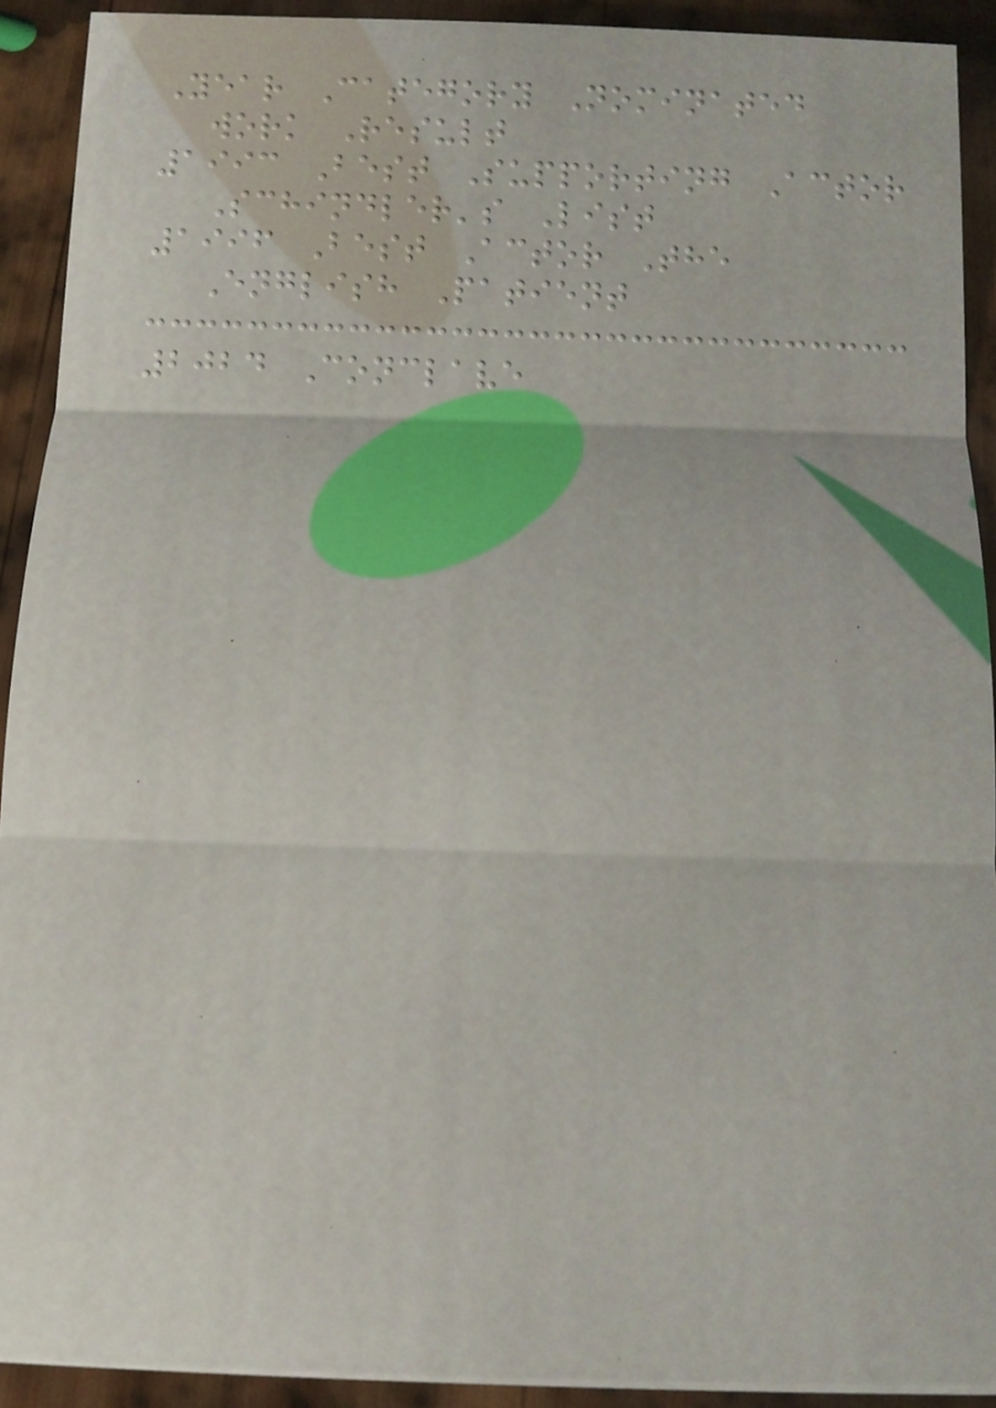Year Category Nominated
work Result
1993 Best Supporting Actor
Schindler's List
1996 Best Actor The
English Patient
2024 Conclave
